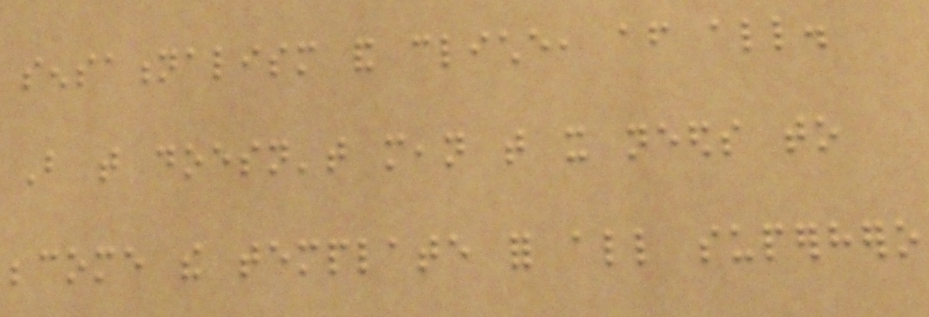sensationalism and cliche, after all.
But that doesn't mean that it needs to
become the template for all superhero
